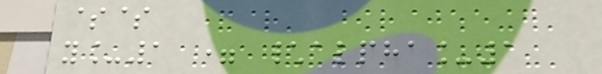$$
y_1 = \alpha_1
